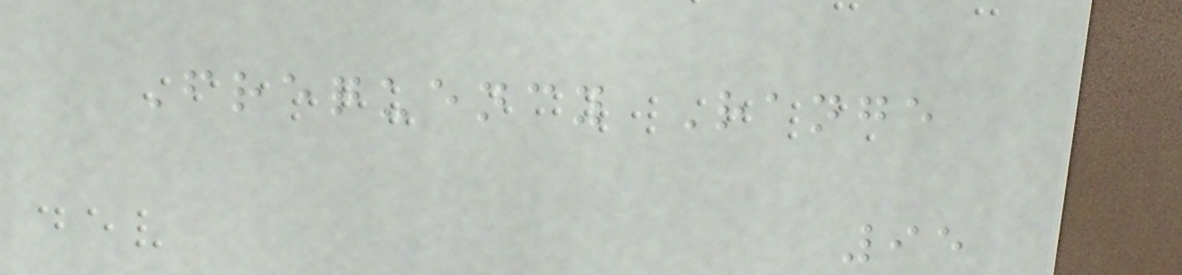Frequency Range
95
